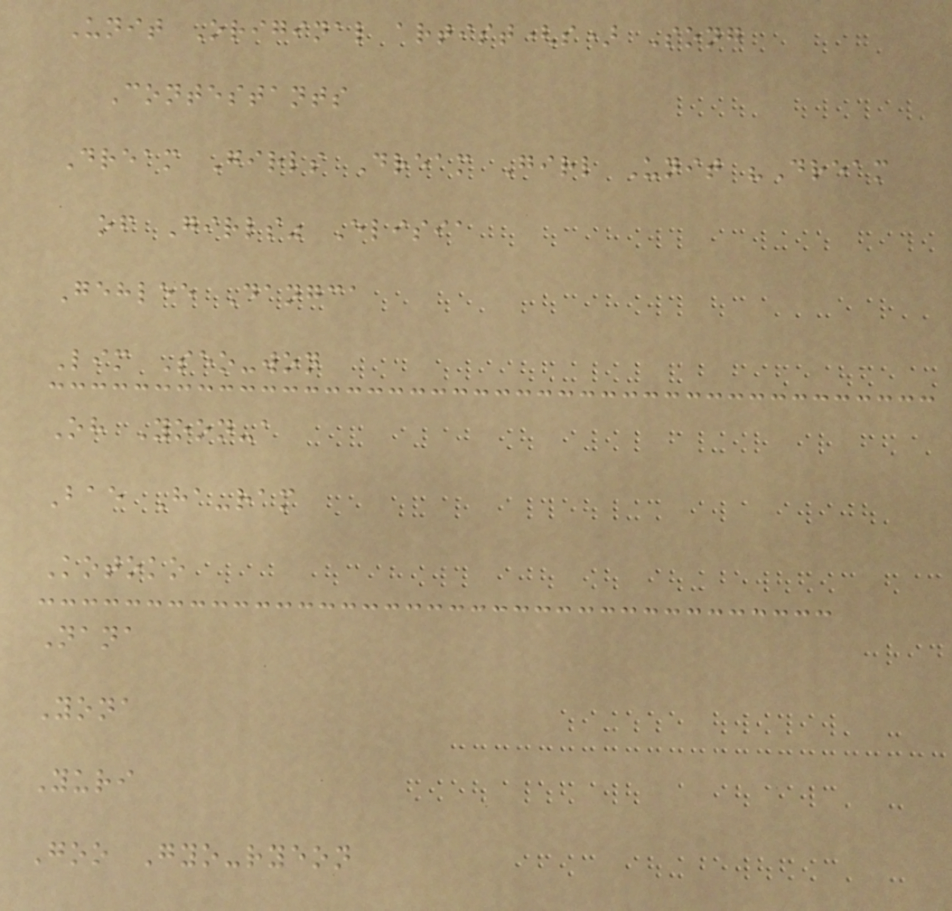Unit Original artist(s) Song
Contestants
Dream Girls Dream Girl Unit "Dream
of Girls" Elisia
Gehlee Dangca
Lim Seo-won
Oh Yoon-a
Bae Ha-ram
Kotoko
Nana
Yona
Yuri
Goo Gyo-ryeon
